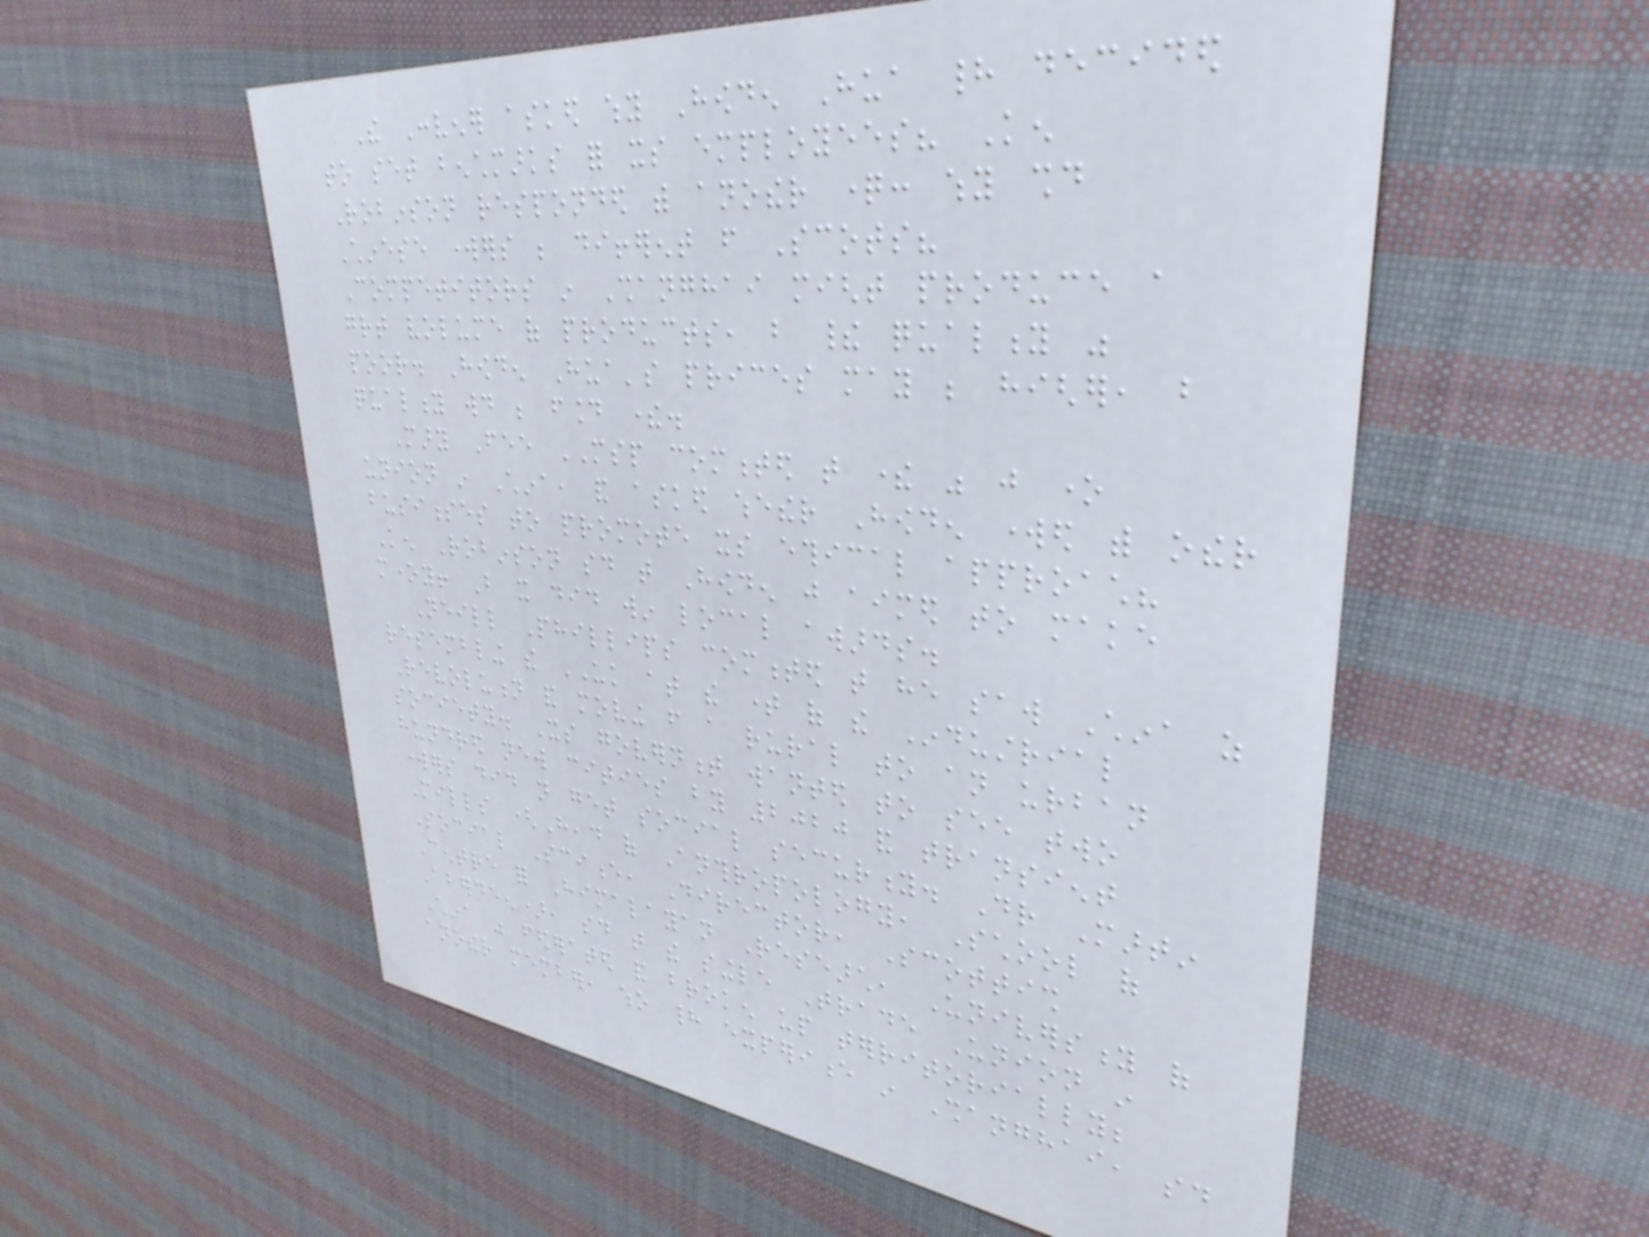The Convener asked why Howden Hua had decided
to set benchmarks for its employees? Ken
Robinson responded with another question: why should
Chinese workers be different from Scots?
Competitors in Shanghai might produce a
great volume of products, but their quality was
poor. Howden Hua's prices may be higher, but
quality would be found there.
Mary Fee MSP commented that there was just one
union in China, and asked whether Howden worked with other
businesses to promote its ethical approach?
Ken Robinson said that Howden just aimed to make
money! But it did win local awards.
Neill Phillips commented that he saw China as
resembling the UK at the time of the Industrial
Revolution and moving from a rural to an urban
society. Its government wanted to see two
hundred new cities by 2020 and transient
workers did not get social security. Dr Martin
Mills (Head of Anthropology, School of
Social Science, Director, Scottish
Centre for Himalayan Research, University of
Aberdeen), said that the single Trade Union in
China was federated and broken up territorially;
another member, who had experience in Shanghai, said
